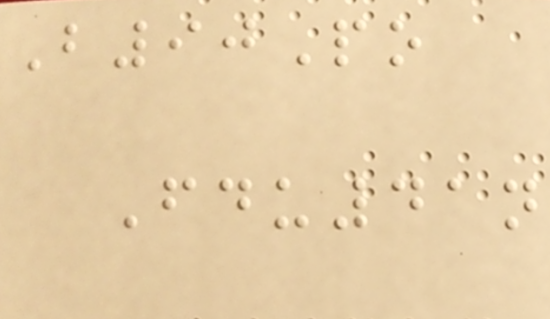B90Po
Fdu41n
